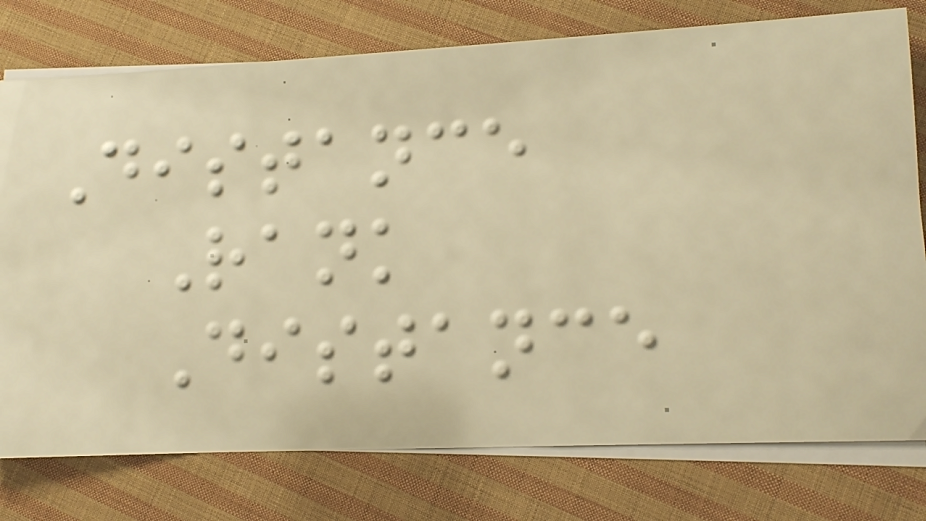Distance
Rank
Distance
